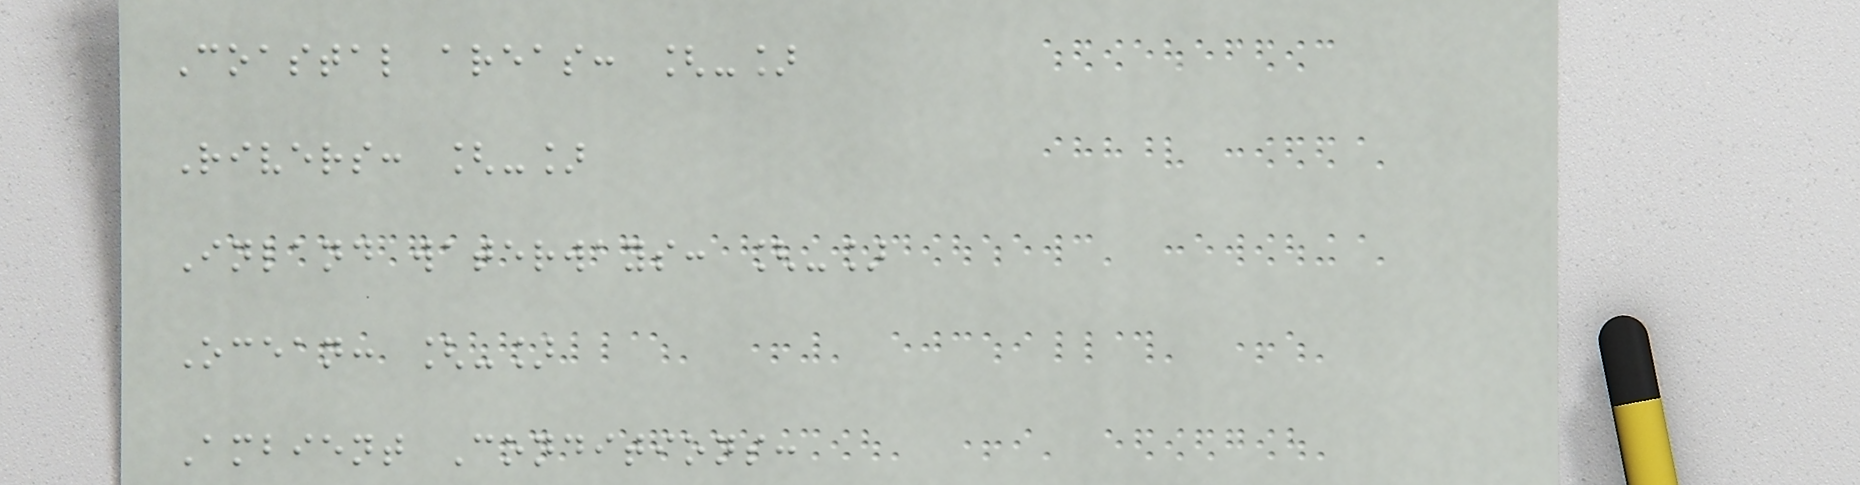Coastal areas: [-]
Rivers: [-]
Inland waterways: [-]
Ocean: [-]
Ambient Conditions:
